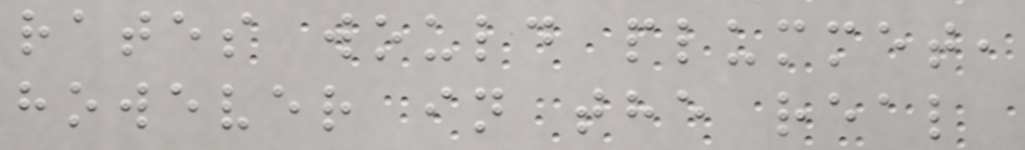rates would plummet,
however in the real
